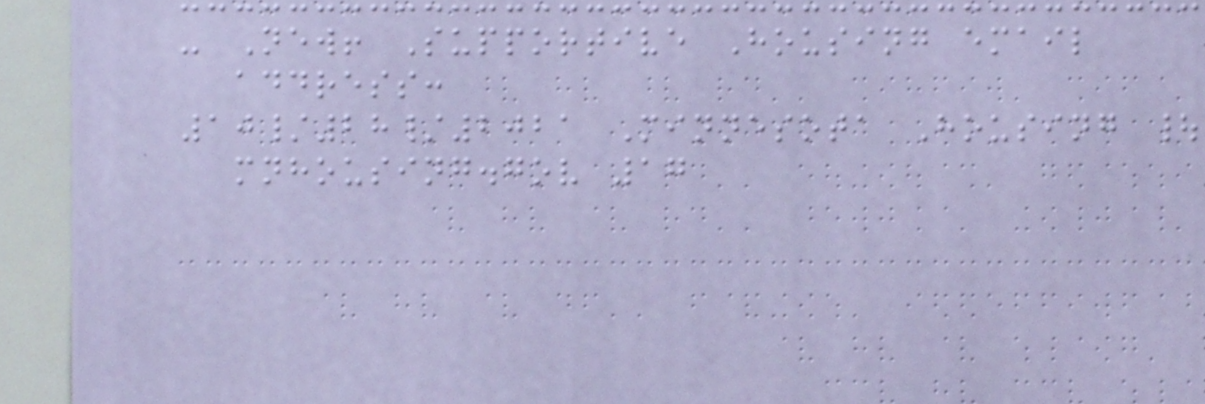- New! Supportive Housing email
address:
10/28/2021 Minnesota Housing |
mnhousing.gov 17
